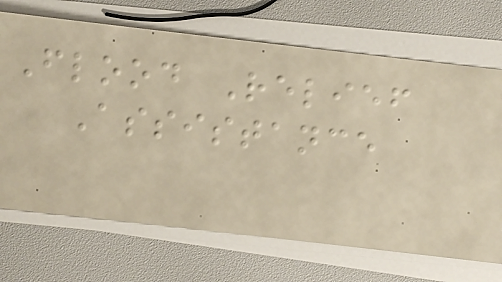Flood Relief
Assistance
